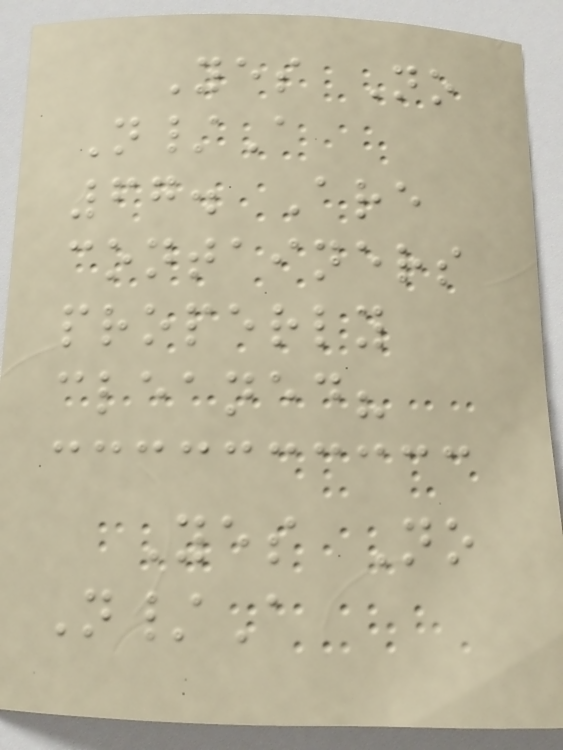Yes No
N/A
67. Are
containers
properly
cleaned?
Yes No
N/A
